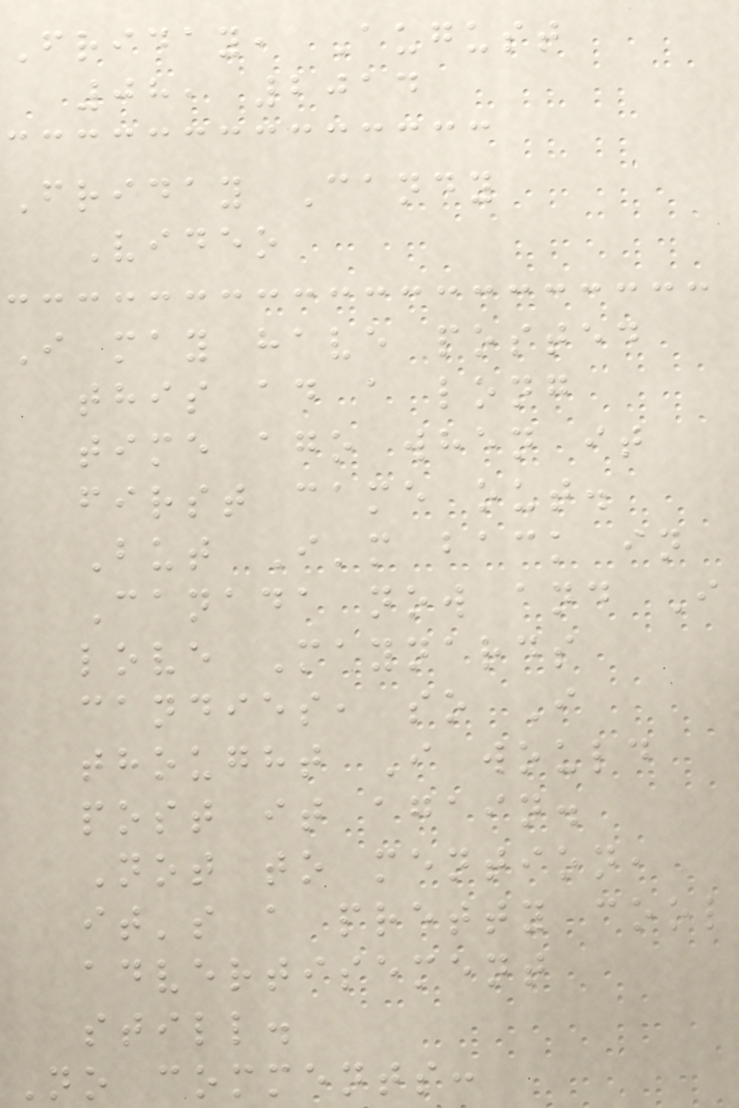Friday, August
08, 2014
Friday Candy
Video
I may have posted
this ad a long
time ago when it
first came out.
But I'm back in
Canada now and I
love Maynards
candies, so I
thought I would
post it again.
Not to mention,
it's a pretty cool
advertisement
still.
No comments:
